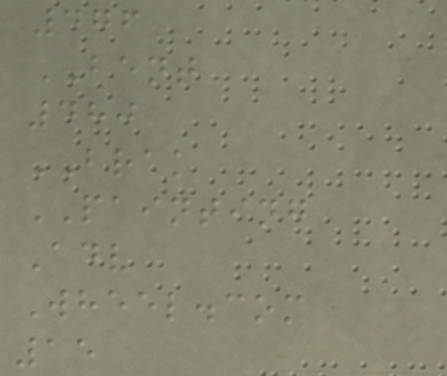476
BENT
480
BRAK
PAINTING
Adv
Wheel.com
15
